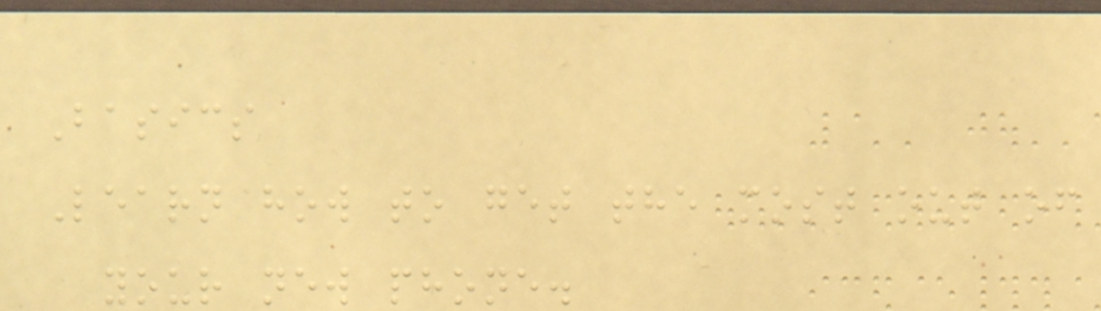Basics
Learn how to get the most out of
your new phone.
